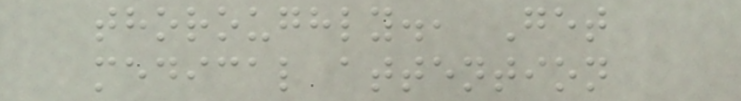thoroughly., Get
medical attention
